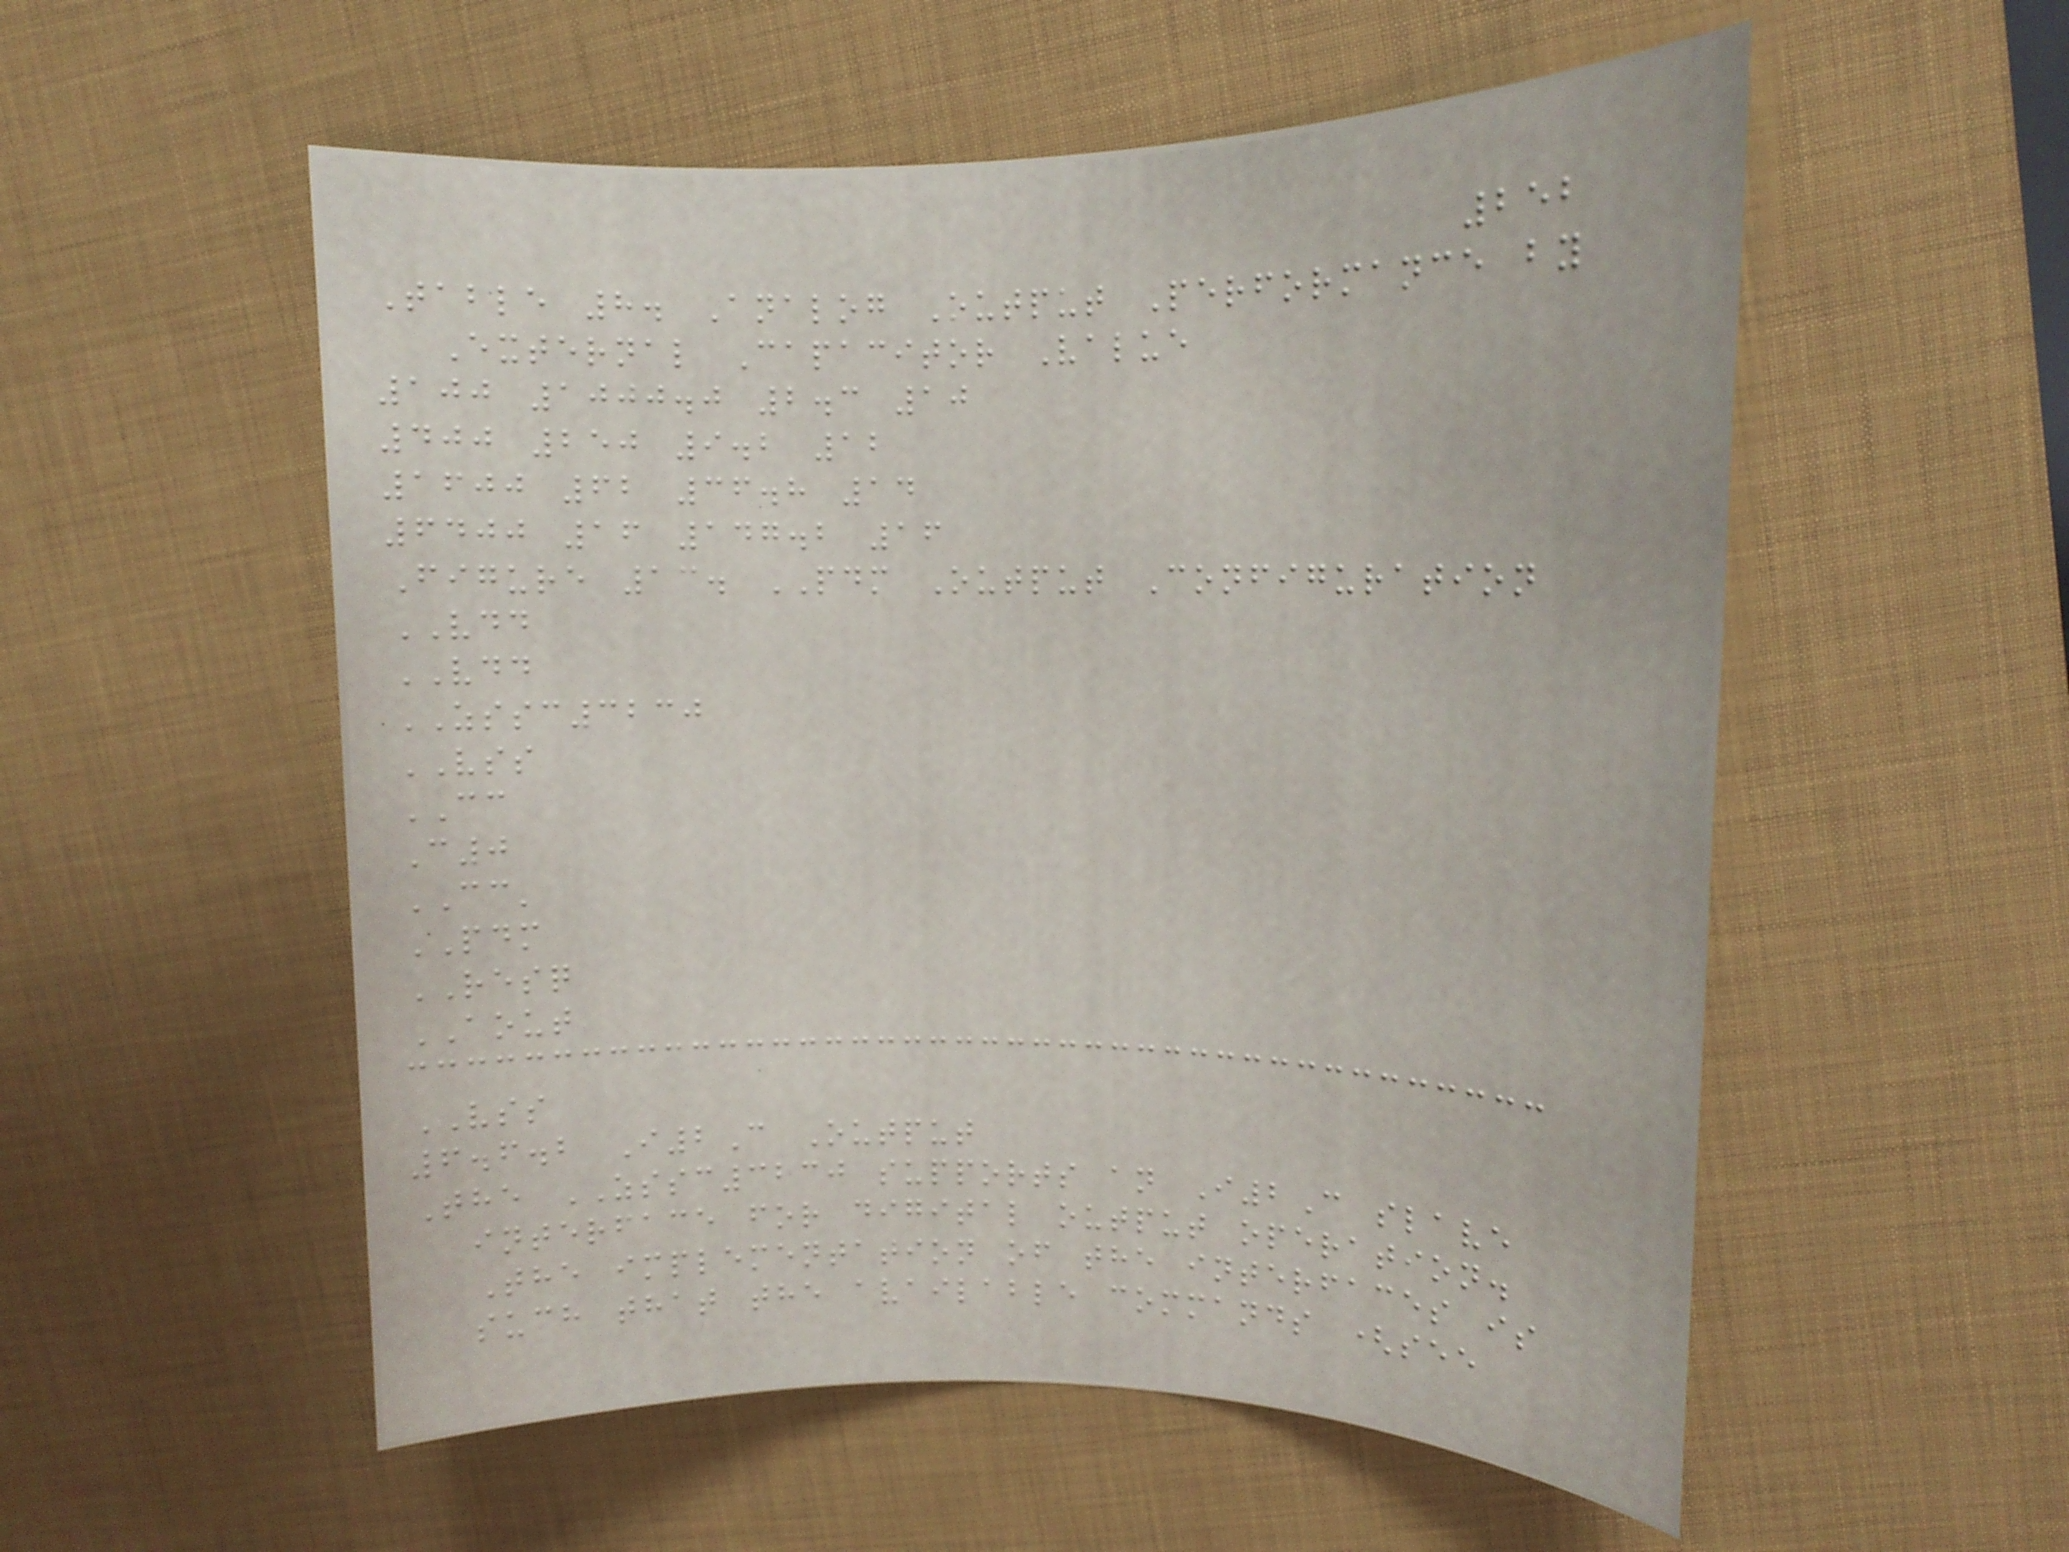252
Table 8. Analog Output Performance by
External Capacitor Value
100 1000.0 2.3 10
400 250 9.2 12
1600 62 36.8 14
6400 16 147.2 16
Figure 13. PDM Output Configuration
VDD
VDD
ZSSC3230
VSS
CC
C0
CC'
PDM
RESQ
AOUT
VSS
6.6.2 I2C Output
The ZSSC3230 supports an I2C slave
interface for digital output operation.
The implementation of the interfaces is
such that the available commands (see
